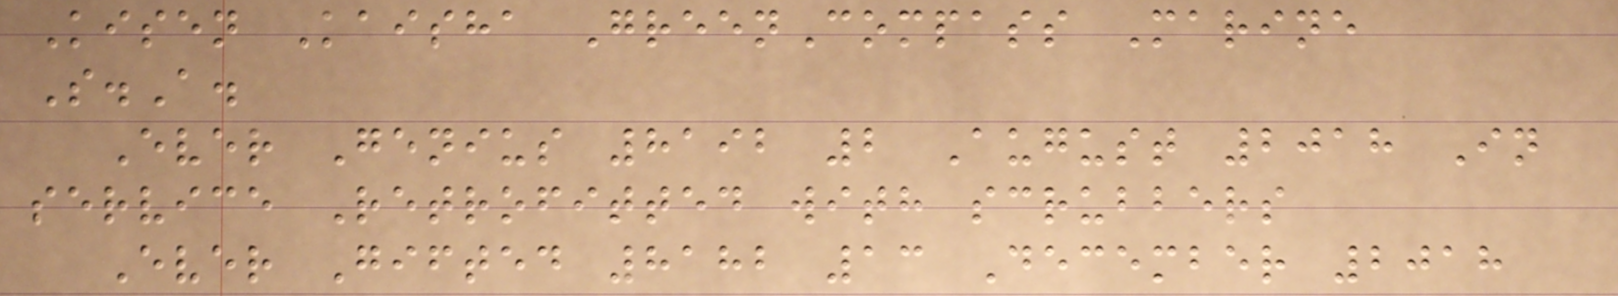Kisen Kaisha GreenCompass Marine
S.A.
Ever Genius 8192 2 August 2018 In
service Retrofitted with scrubbers
Ever Gifted 8182 13 December 2018
